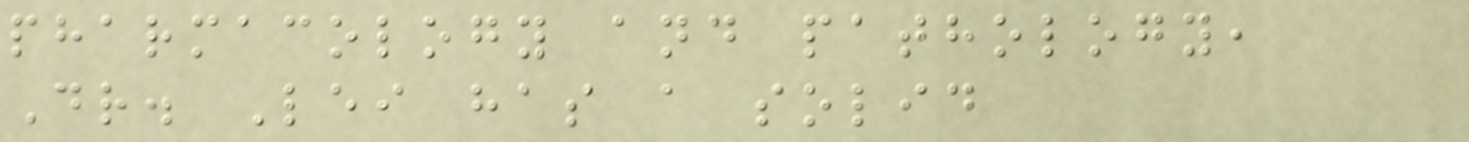pharmacology and pathology,
Dr. Lei has a solid
